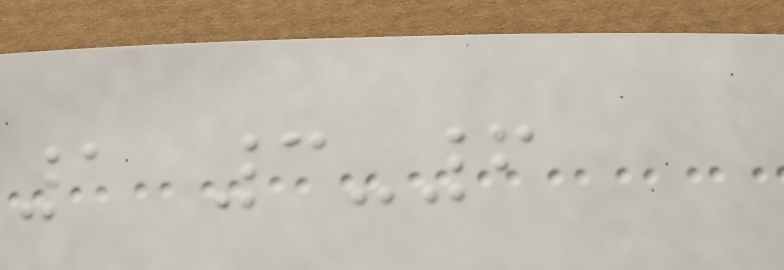1 3-6
